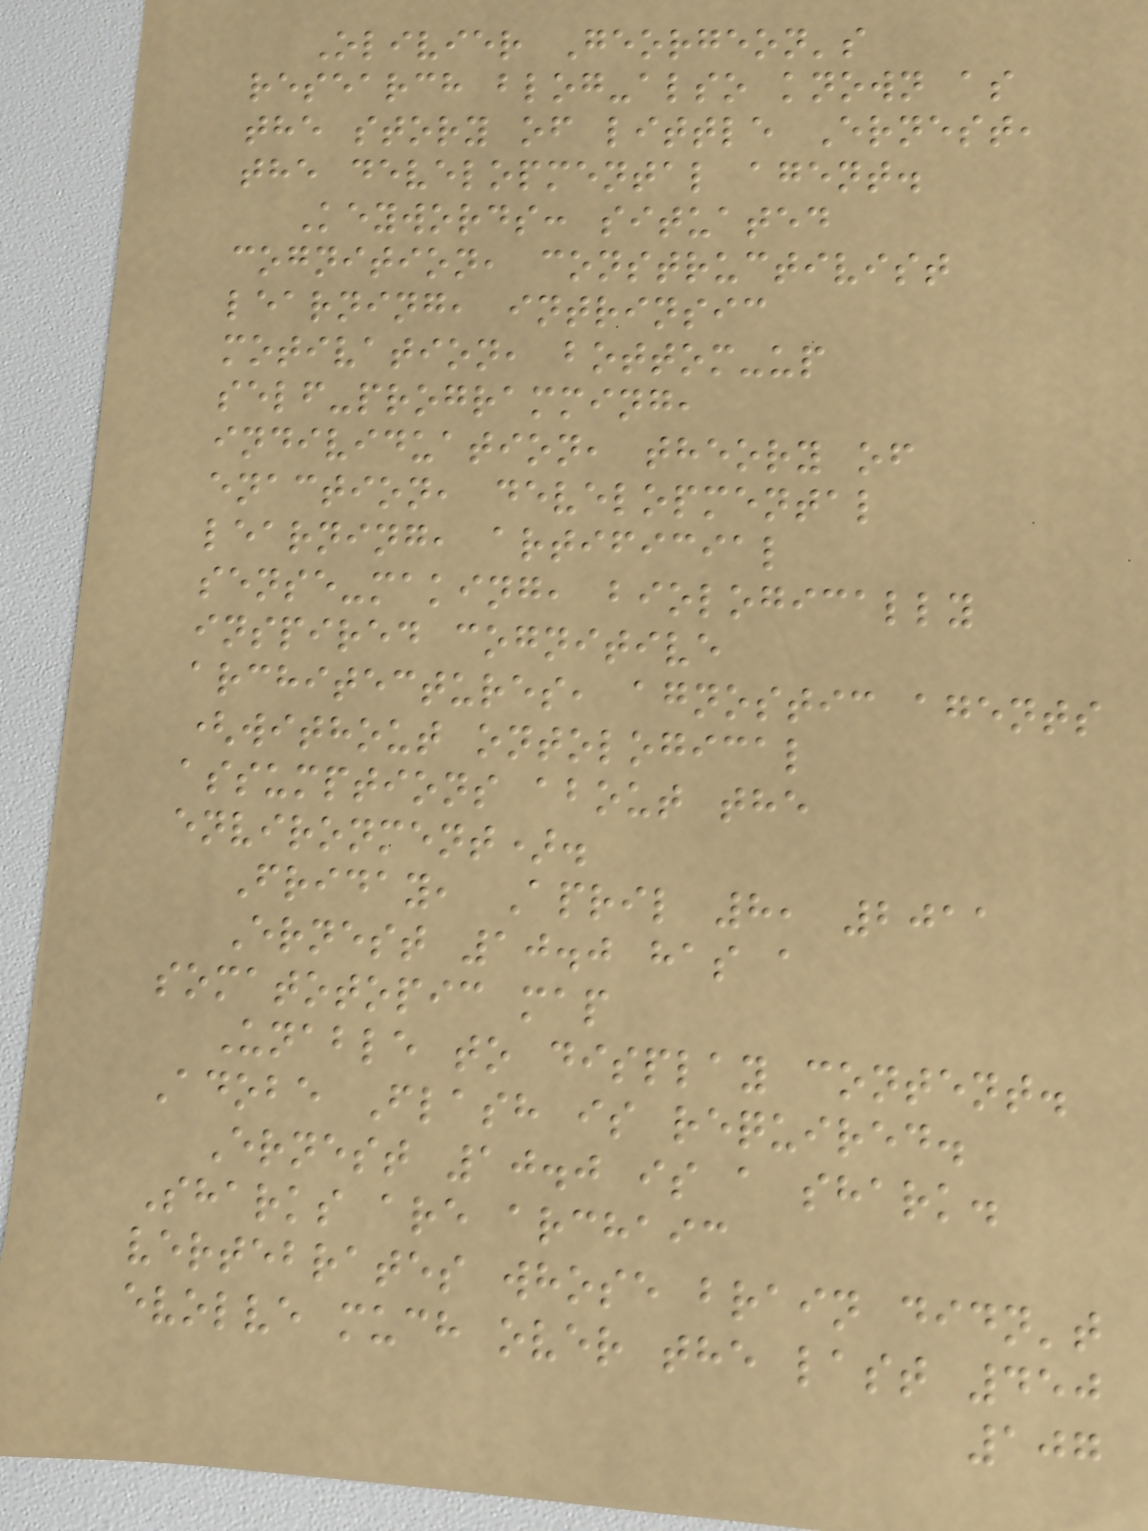Olivier Georgeon's
research blog-also known as
the story of little Ernest,
the developmental agent.
Keywords: situated
cognition, constructivist
learning, intrinsic
motivation, bottom-up
self-programming,
individuation, theory of
enaction, developmental
learning, artificial
sense-making, biologically
inspired cognitive
architectures, agnostic agents
(without ontological
assumptions about the
environment).
Friday, April 8, 2011
Ernest 10.0 has a
somatotopic map
Unable to display content.
Adobe Flash is required.
Ernest 10.0 is a shark.
Sharks are archaic
vertebrates whose brain didn't
evolve much over the last 450
107
